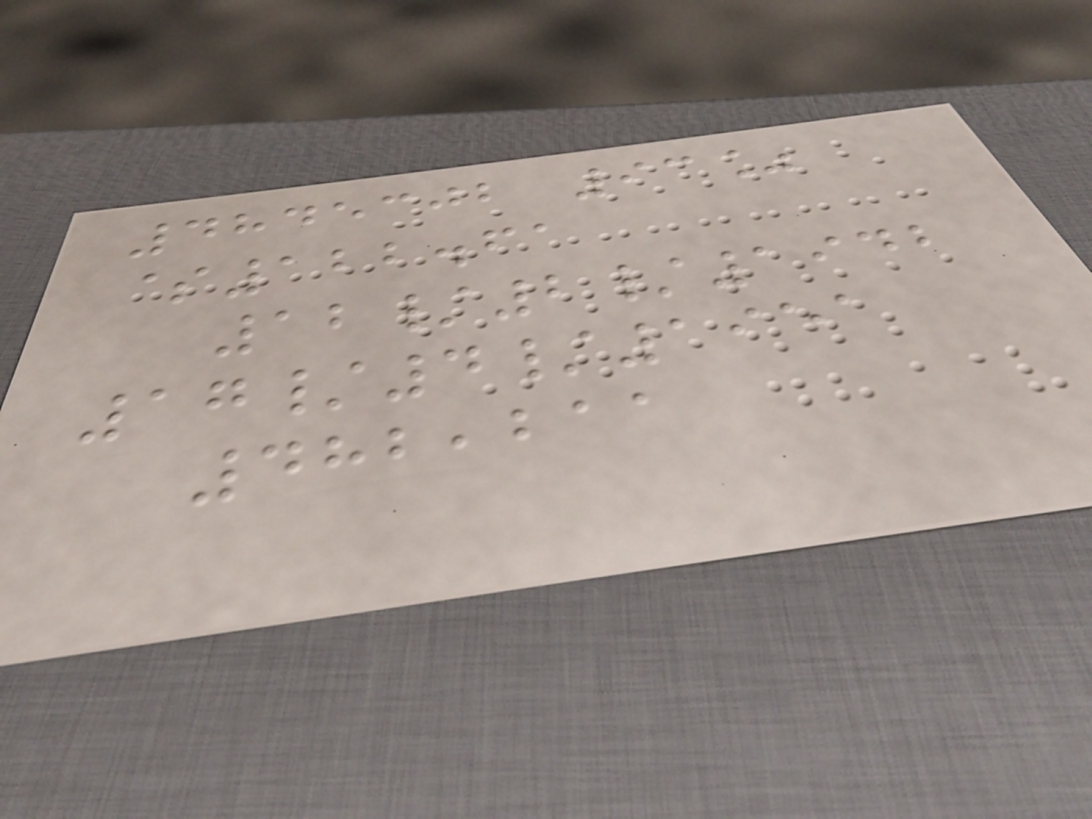4845302 93%
$122.61
12/2/1942
17/4/1951
482,211
